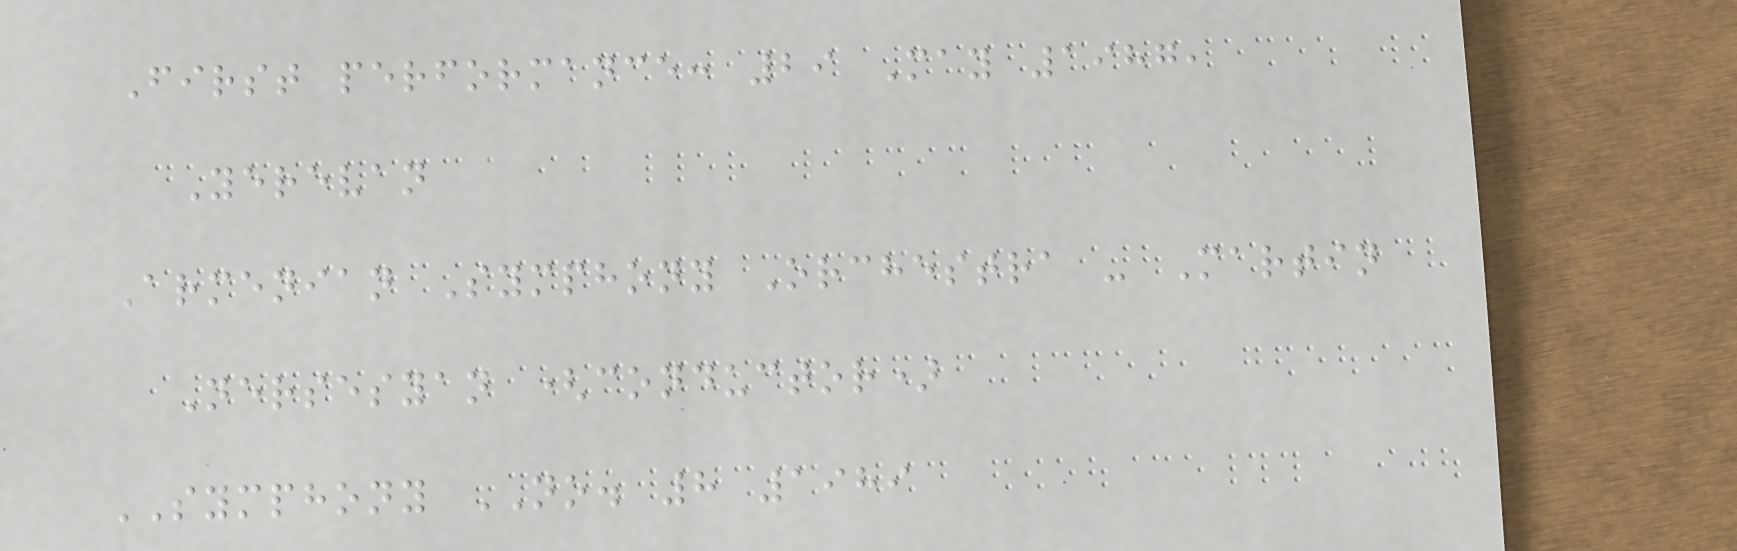First performance: 29 May 1987,
Yerevan
Armenian Symphony Orchestra - Martin
Nersesyan (conductor)
SYMPHONY NO. 8 1989
